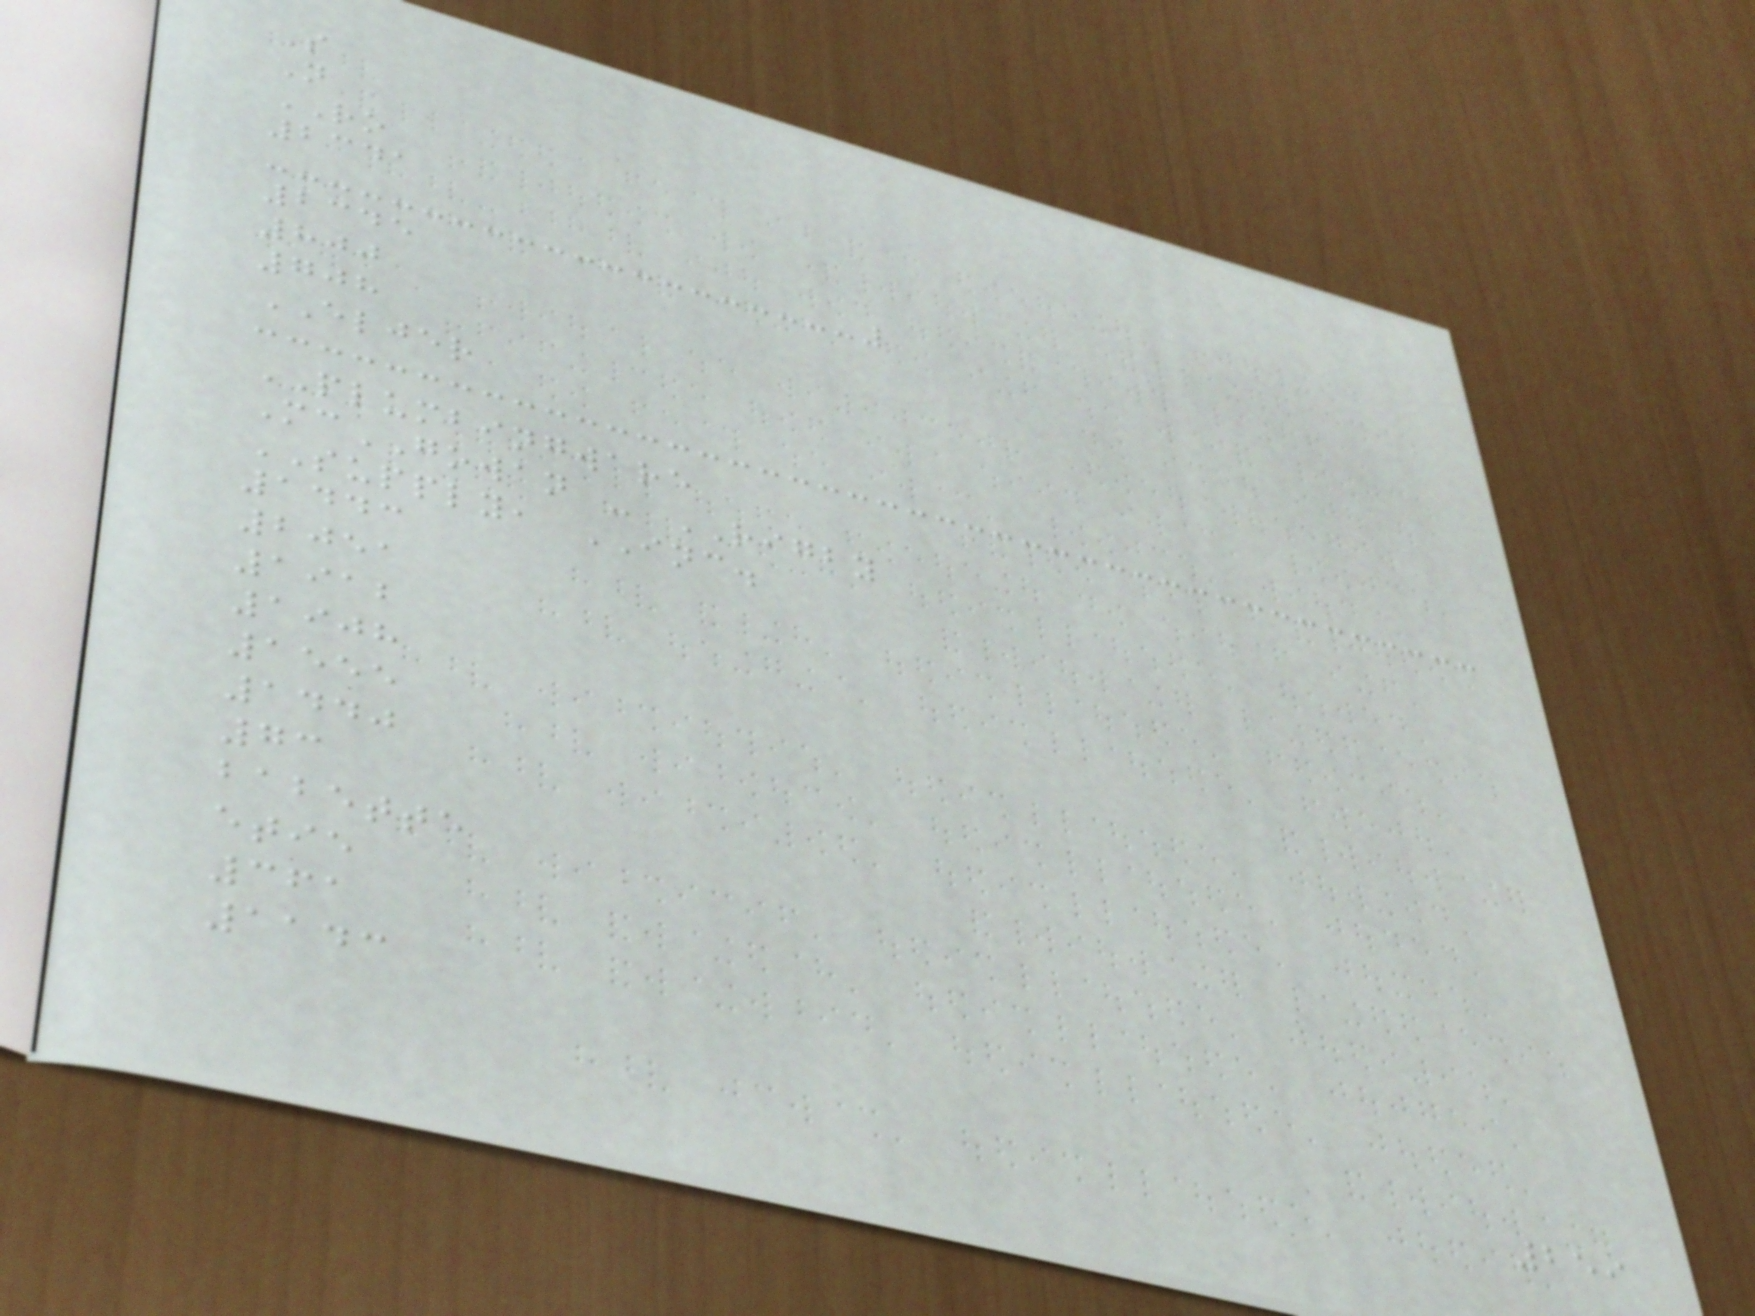S
N
RO
2341
2345
800
708
ELJER
PLUMBINGWARE
McGOWAN - RIGBY
SUPPLY, INC.
1443
2051
1912
1908
1555
1440
73
babette
etie
361
1143
259
